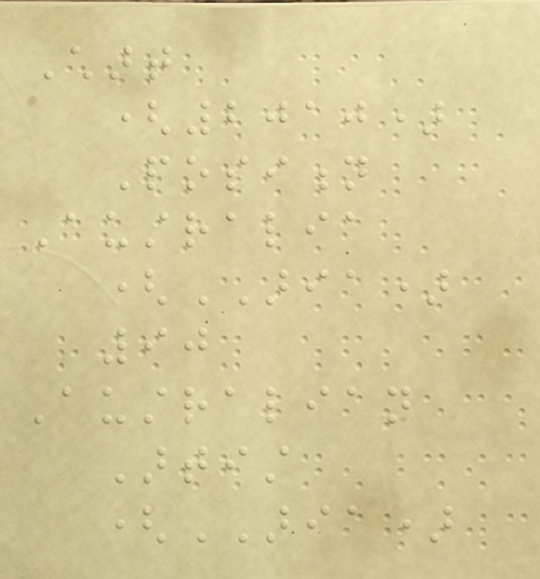Chart
(2010)
Position
Australia
(ARIA)
90
Australian
Artist
(ARIA)
